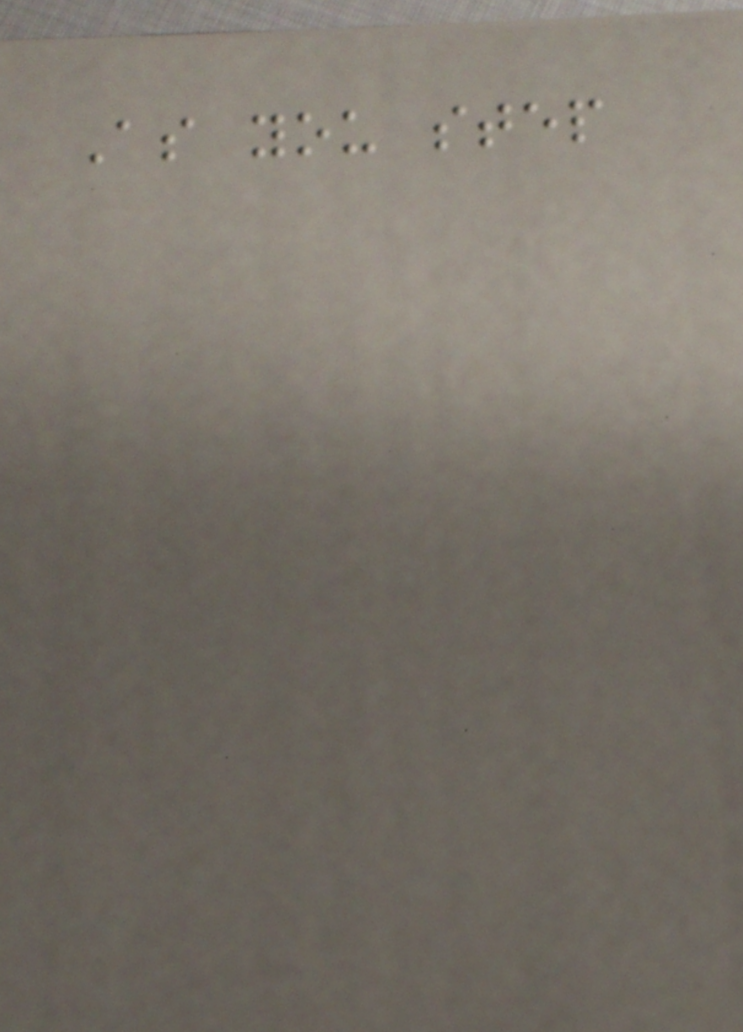As you step
